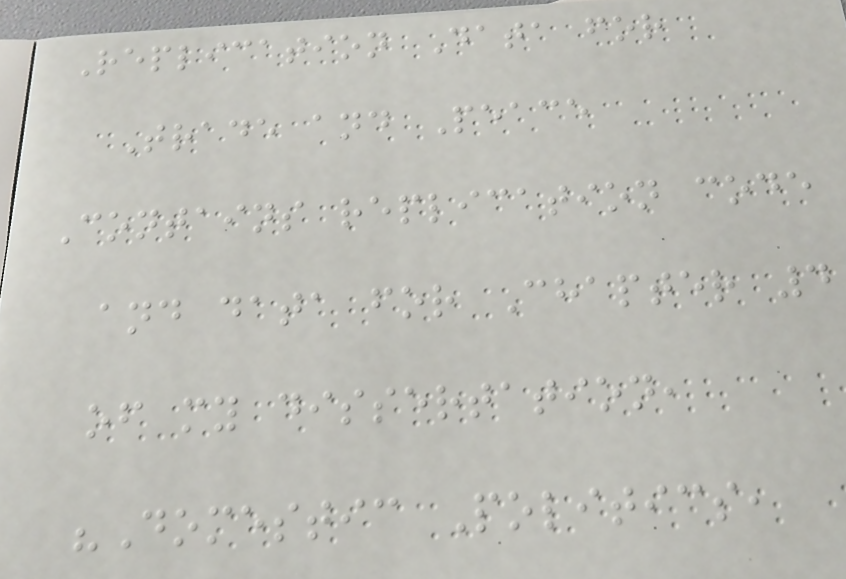Replication Data for
Trade and Peace
Contains replication code
and data for Chapter 4
of my dissertation,
"Domestic Politics,
